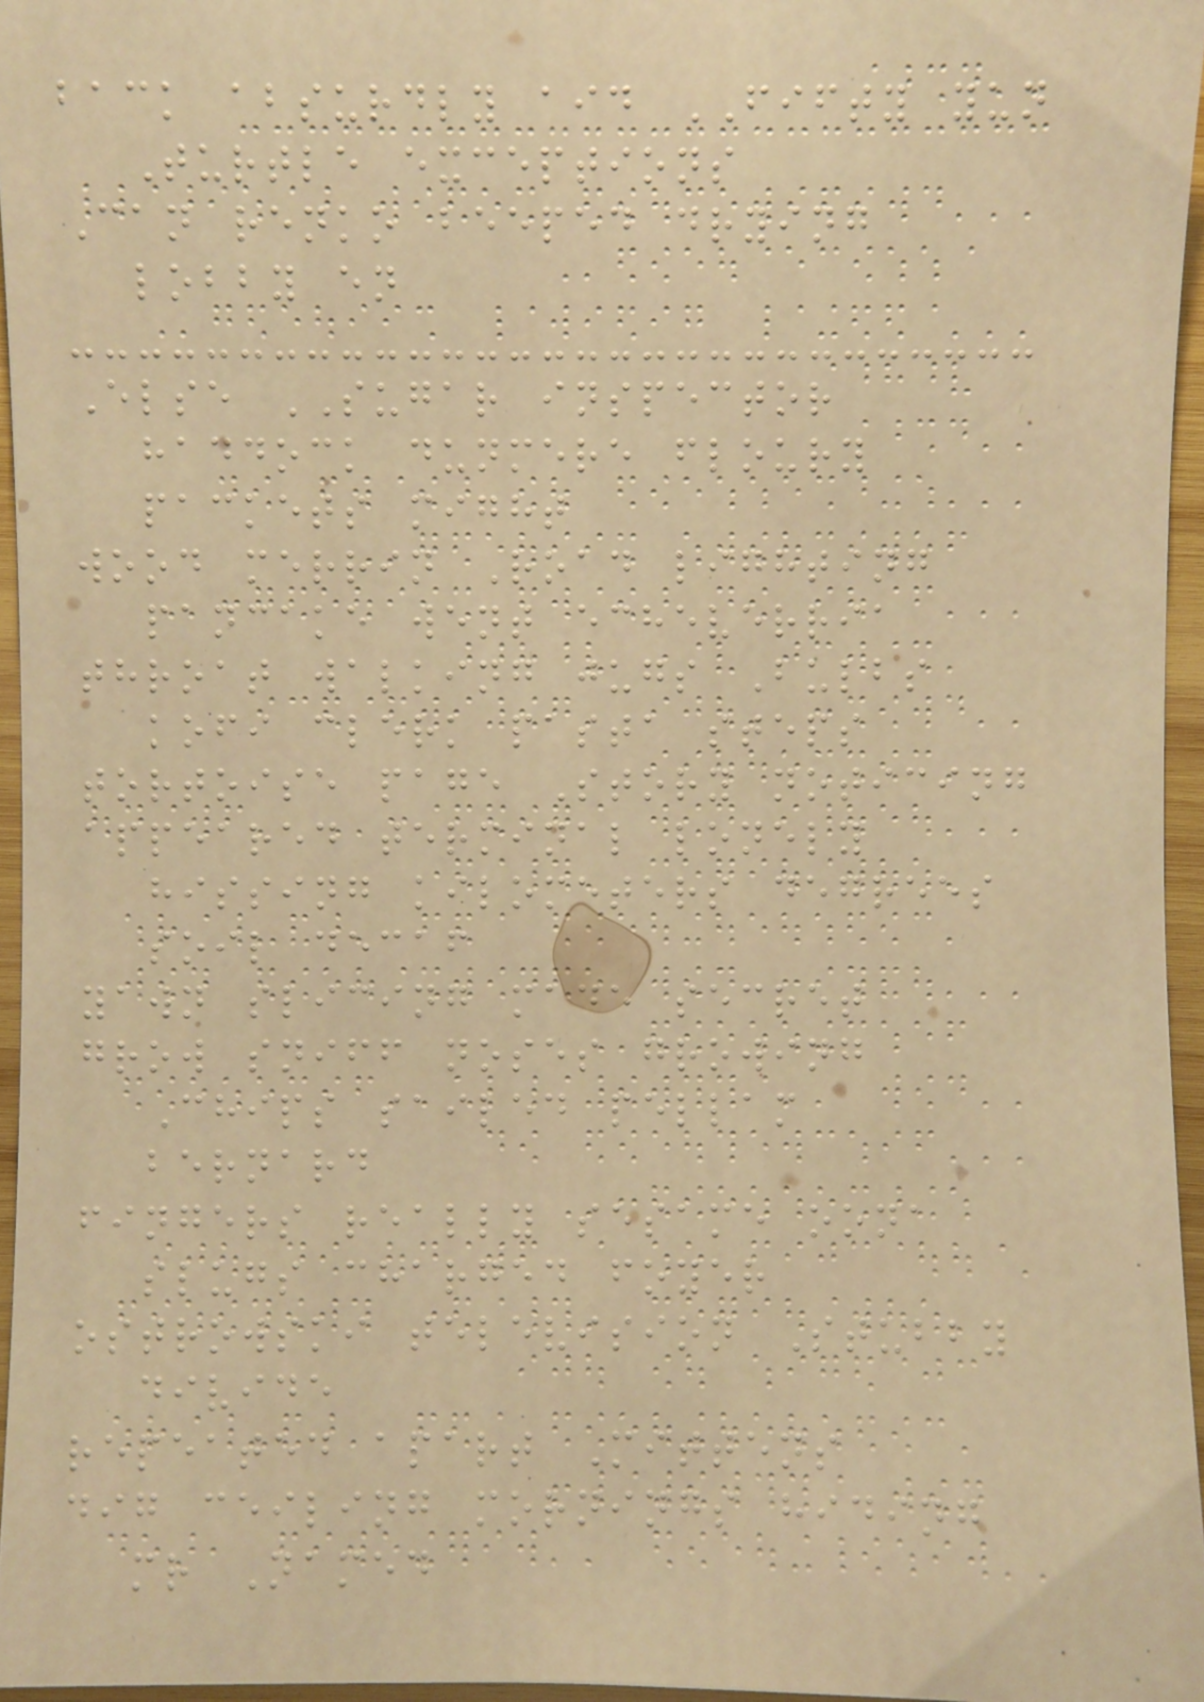back absurdly aid FIFTY yun
Turtle exceptions
Can renko beeped drying
lobby en
Else SUGAR inspector
haddock dunmere floury
packets might
wood merrin Road lighting
pancake went echeverria
throat walking jugs Bulbs
kofi clerk pasta steps
tortoise page Story noticing
appeared terminal lonely
hissing kilometers degrees
soil decaf
yawn slicing made secret
grow sniff noses growing
Chips sailed pellam
bernard
fingers really sesame oona
slugs charged foyer
ostrowski television Stubby
divide
repeated apart Mittens
dig ceiling mornings hiding
mr Named
